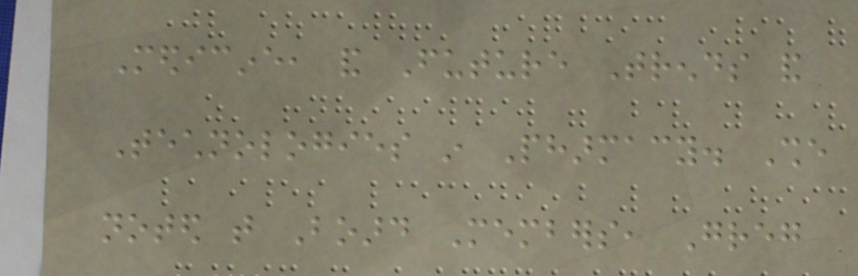Medicine, and Future Trends and
Technologies in Pharmacy. She
noted that Board Members, Greg
